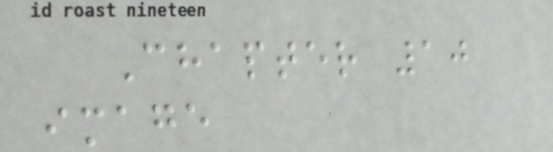Chapter 10
image
